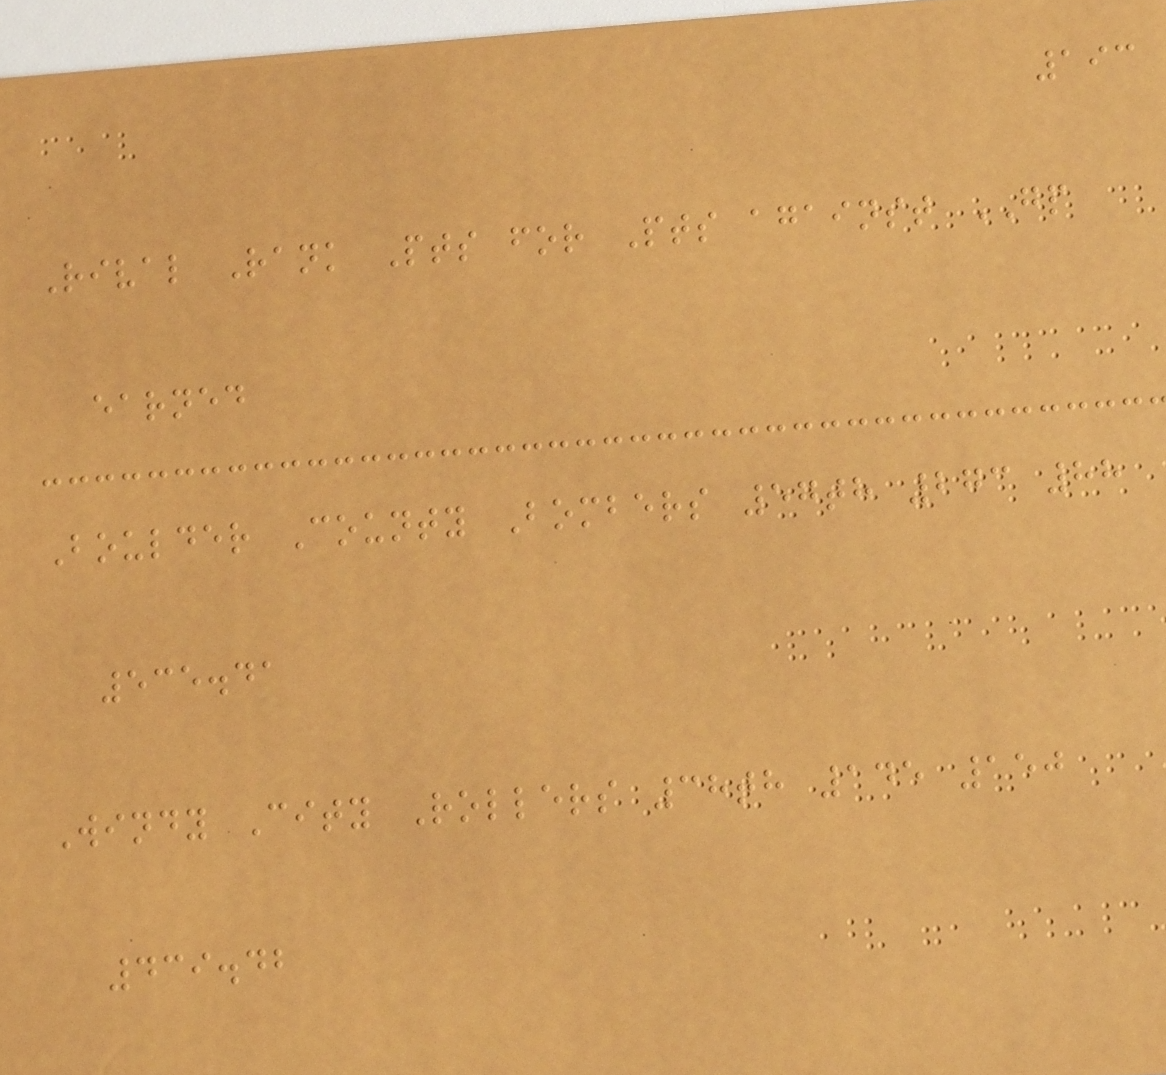193
Rival Rank Pts for Pts against GP
earned
Boulder County Bombers 57th 273 88
535.41
Windy City Rollers 38th 145 150
439.42
